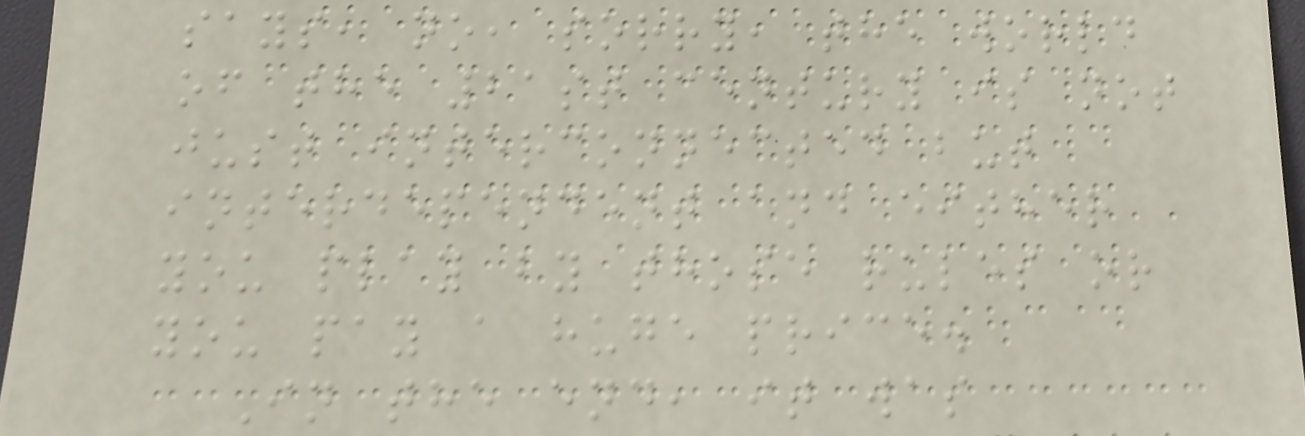says, no, sorry, the world
of the 21st century is not
just interconnected but
interdependent and either
you play by those rules or
you pay a huge price.
In the end, it was
